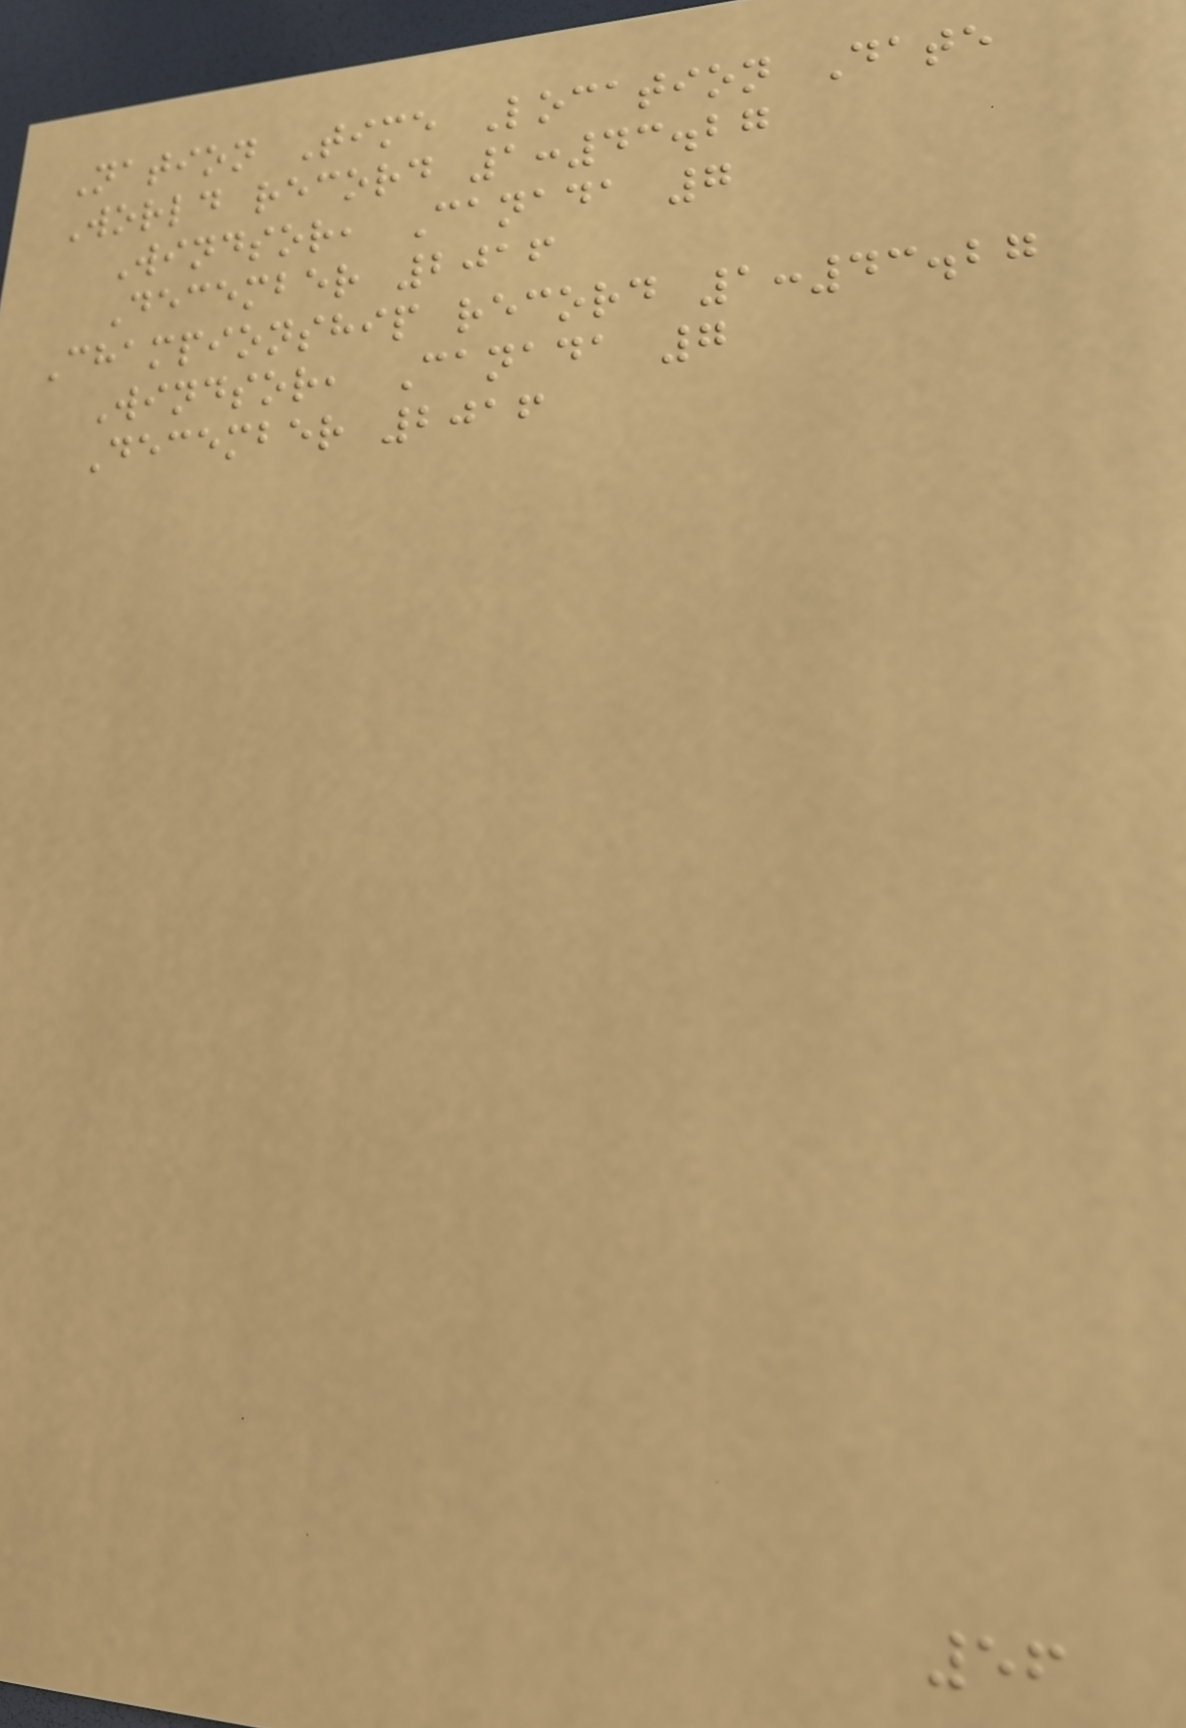Nation Time Location Date
World record 1:43.27
Windsor, Canada 7
December 2016
Championship record 1:43.27
Windsor, Canada 7
December 2016
56
